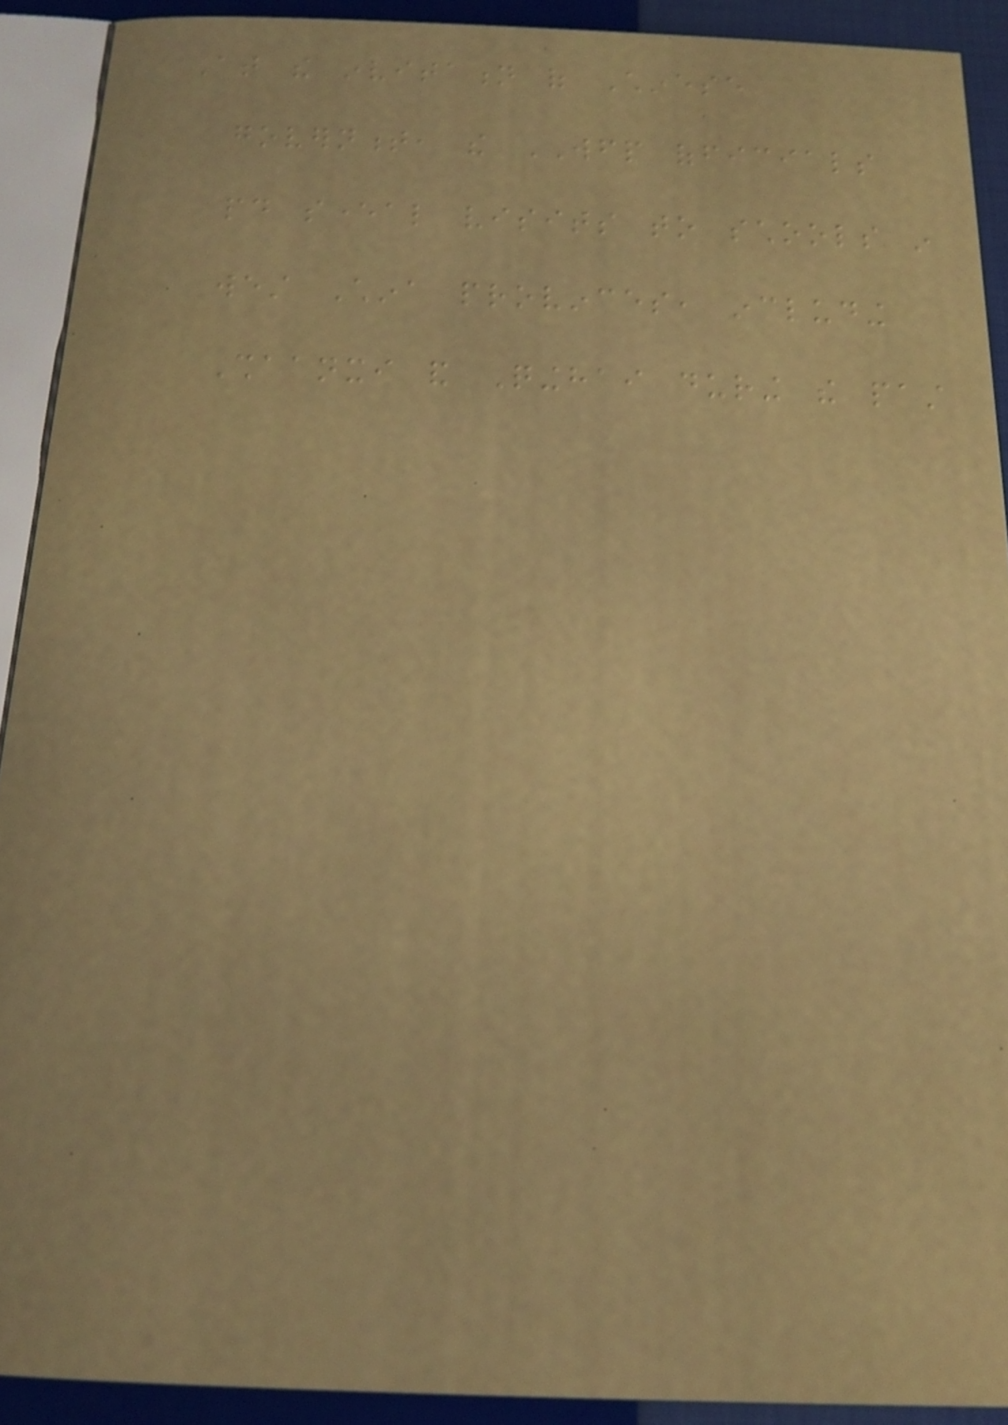At the invitation of Chinese
government, the WFP officials
paid several visits to schools in
west China provinces, including
Shaanxi and Qinghai during the past
